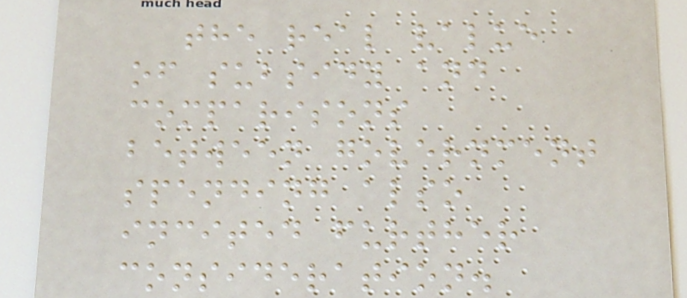the real value
of subsidy and
comparisons
between government
spending also
incited further
consideration.
